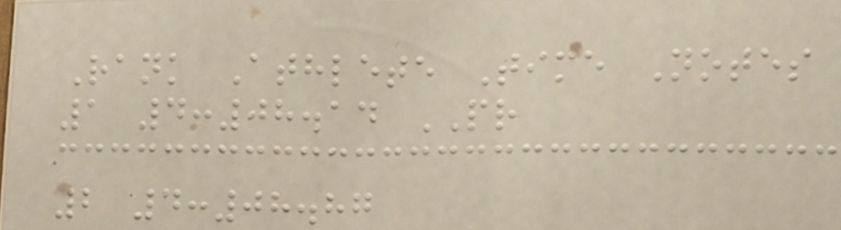Rank Athlete Time Notes
1 4:08.14 PR
2 4:08.87
